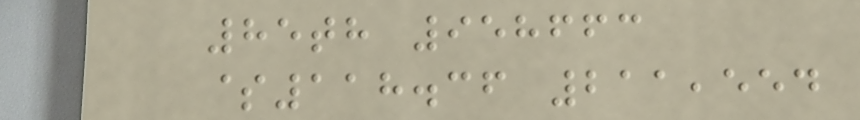85th 958663
$118.36 211,554
